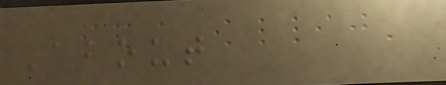About
